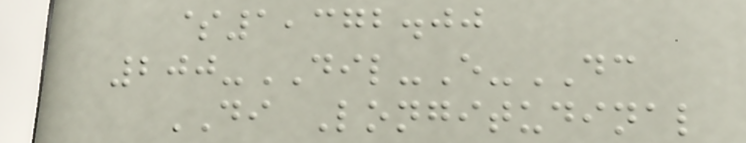$1,372.00
200-DIL-E-DC
DI Longitudinal
